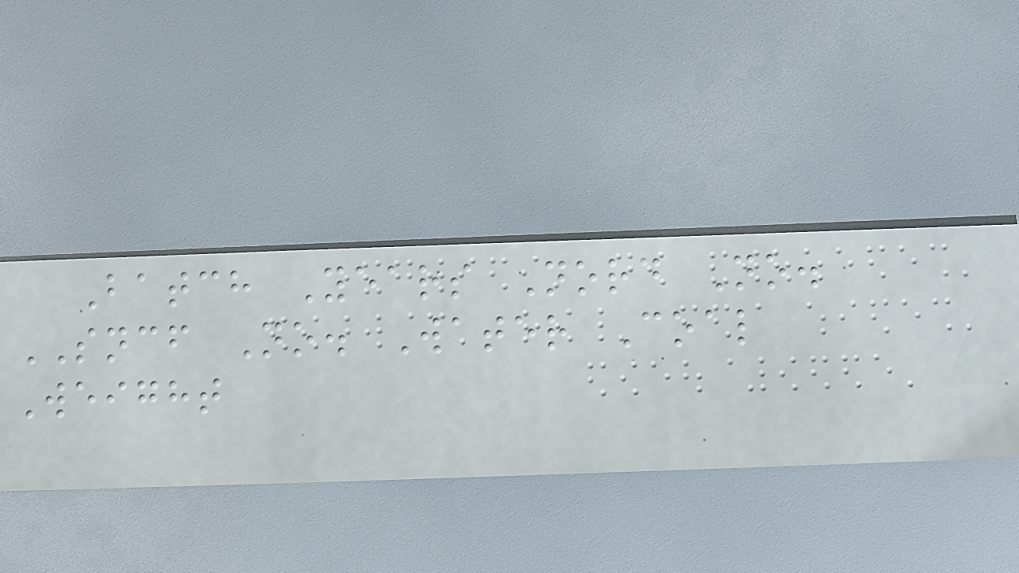Batch Years Nord No.
SNCF No. Water Coal
Weight
